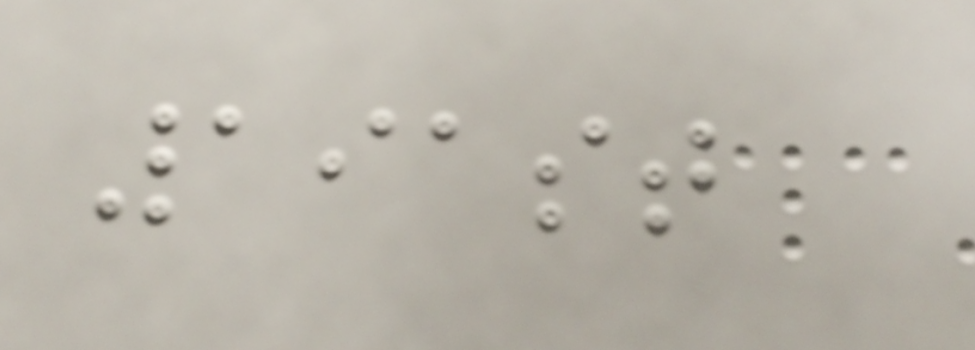191st
